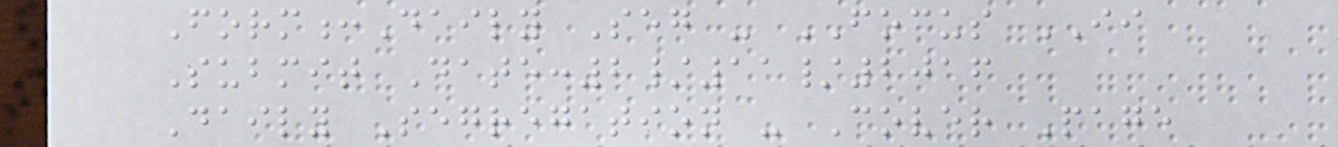Form:Daily Seg - FOCUS II
Submit Date:2/11/2016
Daily Segregation - Cover Page
